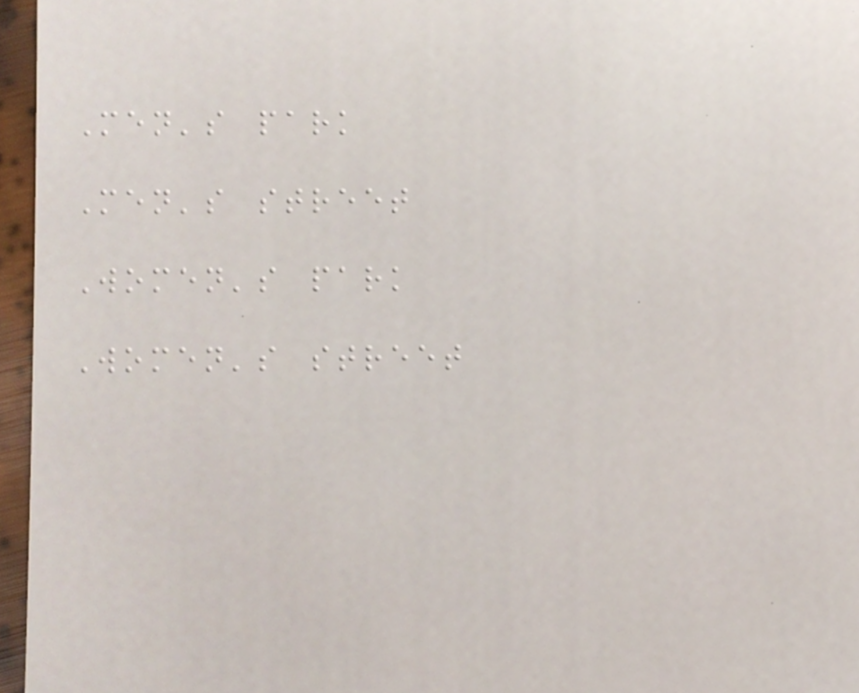Men's park
Men's street
Women's park
Women's street
